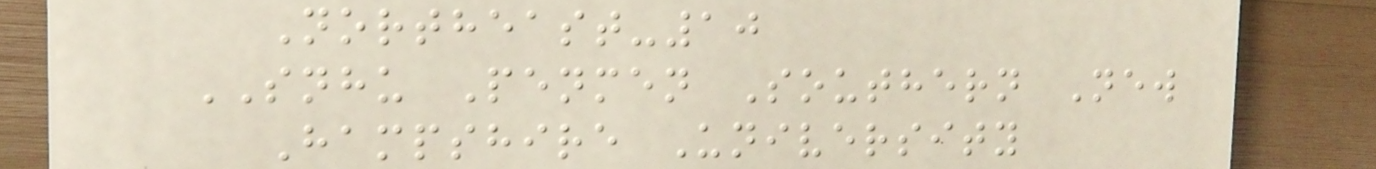Northeast-10
SNHU Penmen Southern New
Hampshire University
